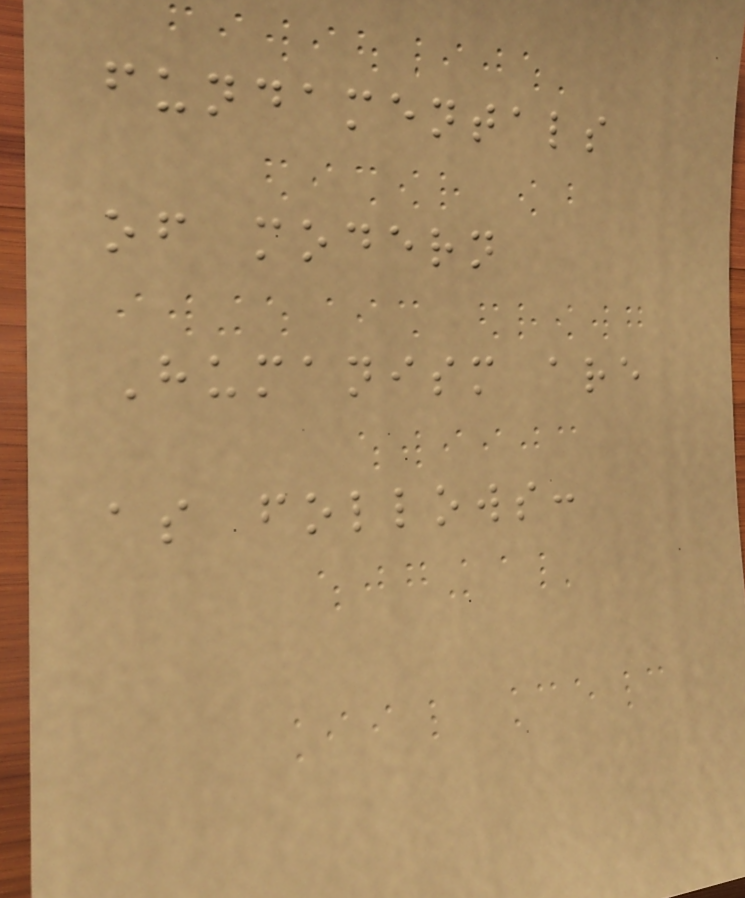fundamentals
of modern
Humanism are
as follows:
